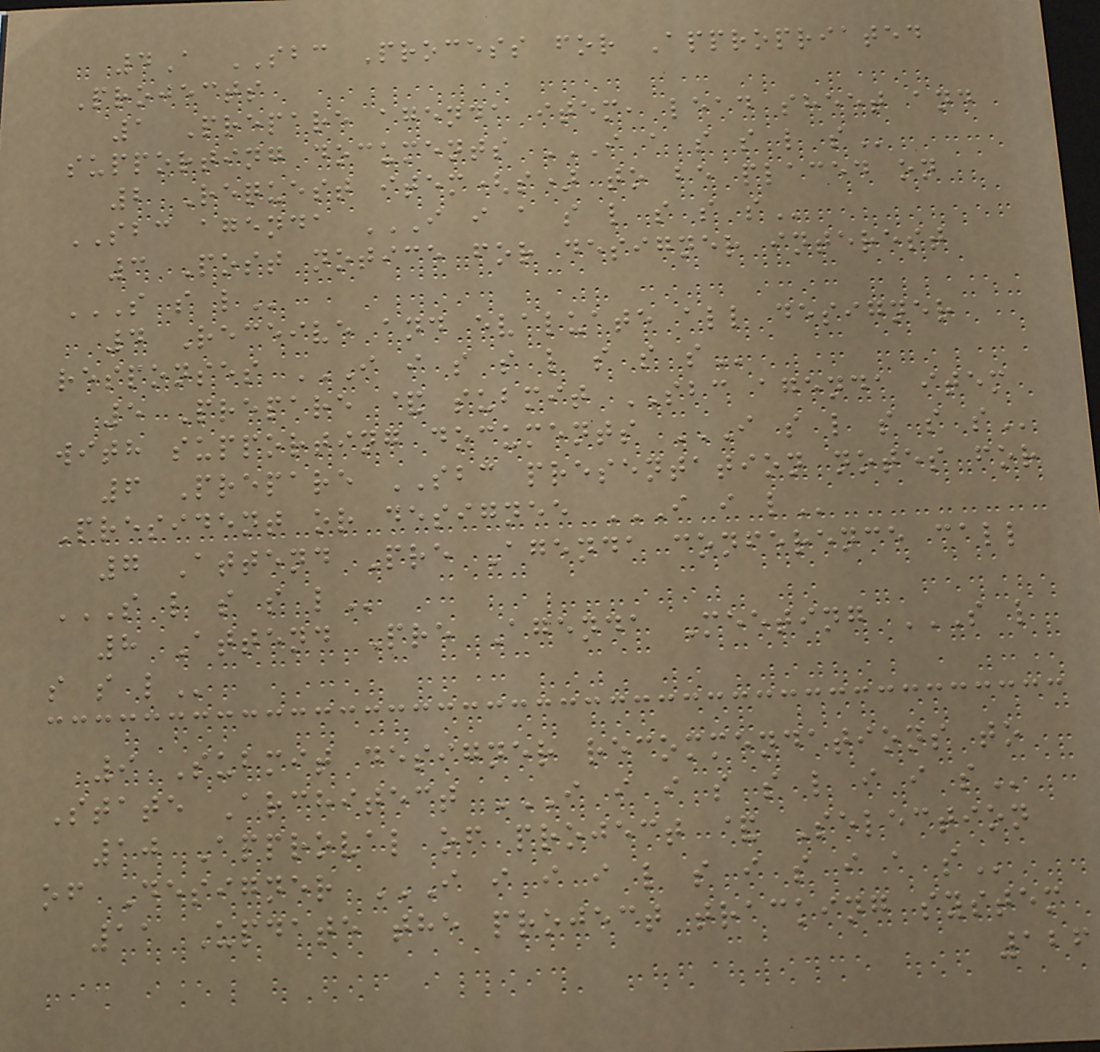4A SBC Process for Appropriated
Projects
1 Prepare agenda item, lead sheet and
supporting documents I A S S L S
2 Request item(s) to be placed on
SBC agenda I I A S L S S S
3 Post notice for designer interest
S S L
4 Receive and evaluate all designer
responses I I S S L S S S
5 Prepare & submit SBC agenda item
with supporting documents I S L S S S
6 Prepare SBC presentation notes for
President or designee I I L
7 Attend Pre Agenda conference call
S L S S L
8 Attend Pre Agenda Meeting S L
S S L
9 Submit designer recommendations to
State Architect I I I S S L I I S
10 Approval of project & Selection
of Designer I I I I L S I S I A S
11 Update the project tracking system
126
